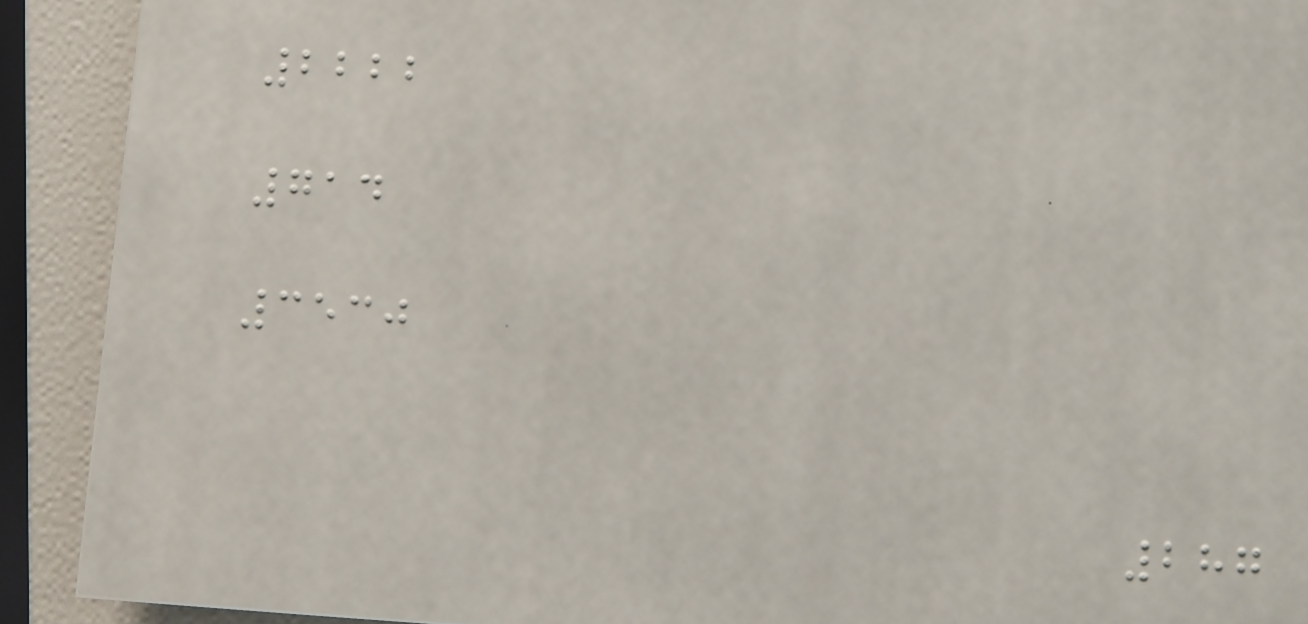2222
714
3530
287
